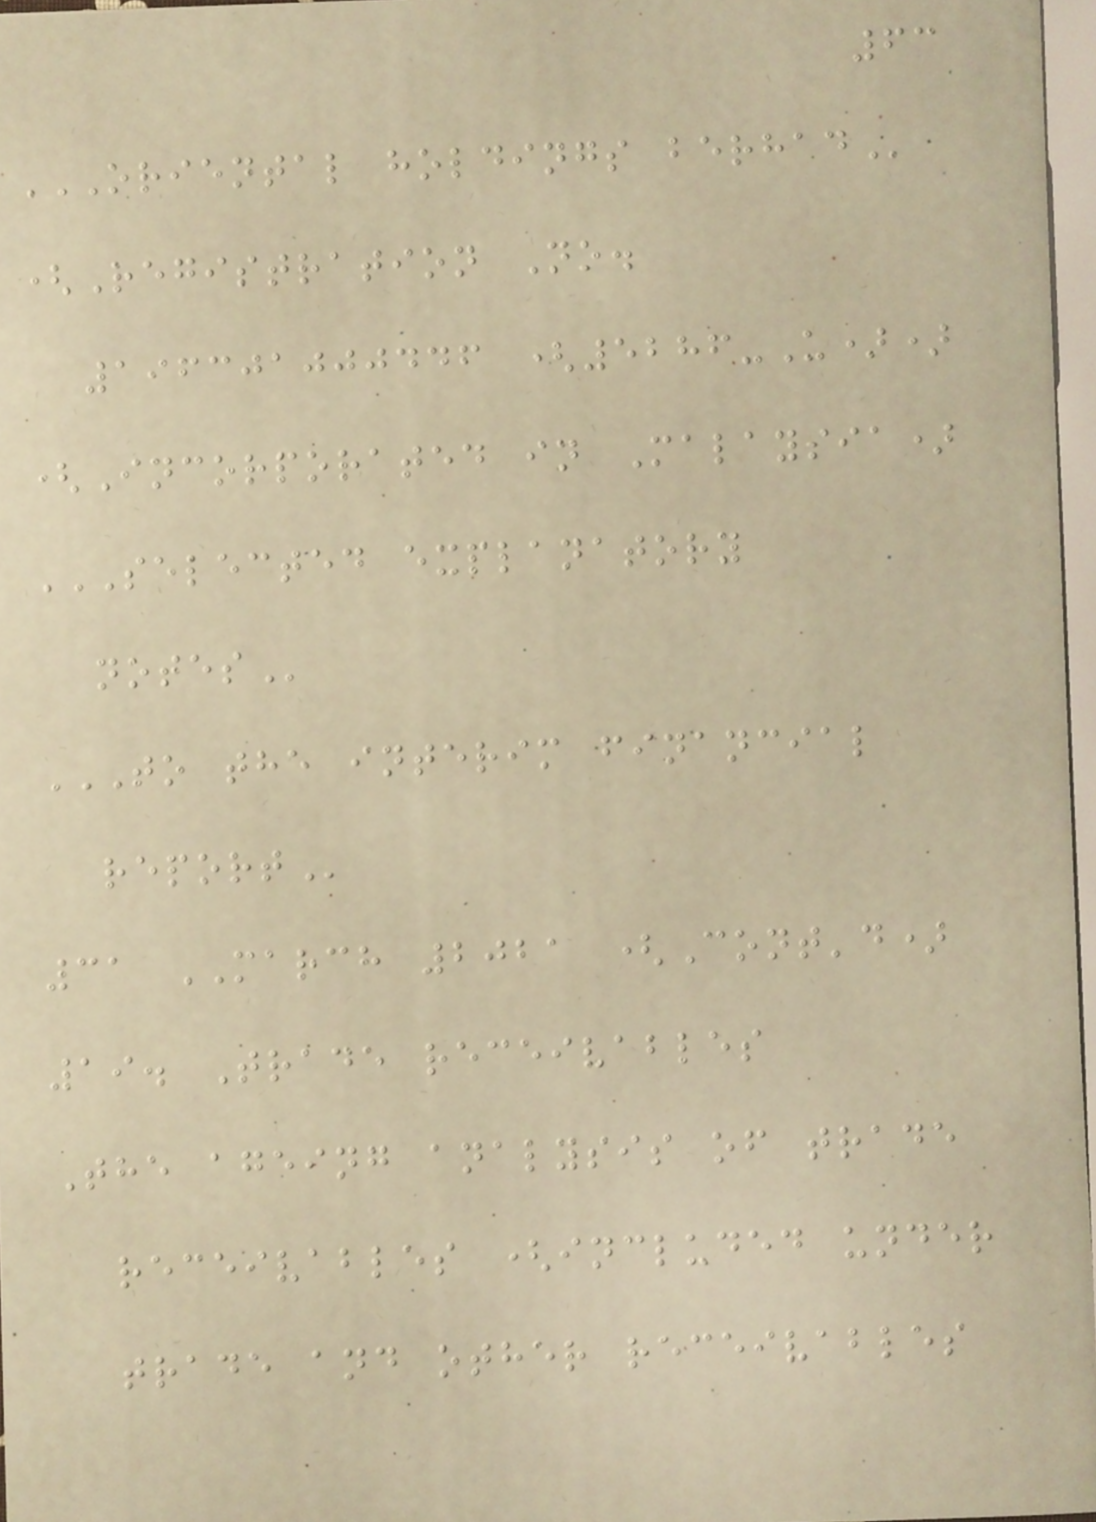63
ORIENTAL HOLDINGS BERHAD
(Registration No.
196301000446 (5286-U))
(Incorporated in Malaysia)
SELECTED EXPLANATORY
NOTES
TO THE INTERIM FINANCIAL
REPORT
31 MARCH 2021 (Cont'd)
19. Trade receivables
The ageing analysis of trade
receivables (included under
trade and other receivables
